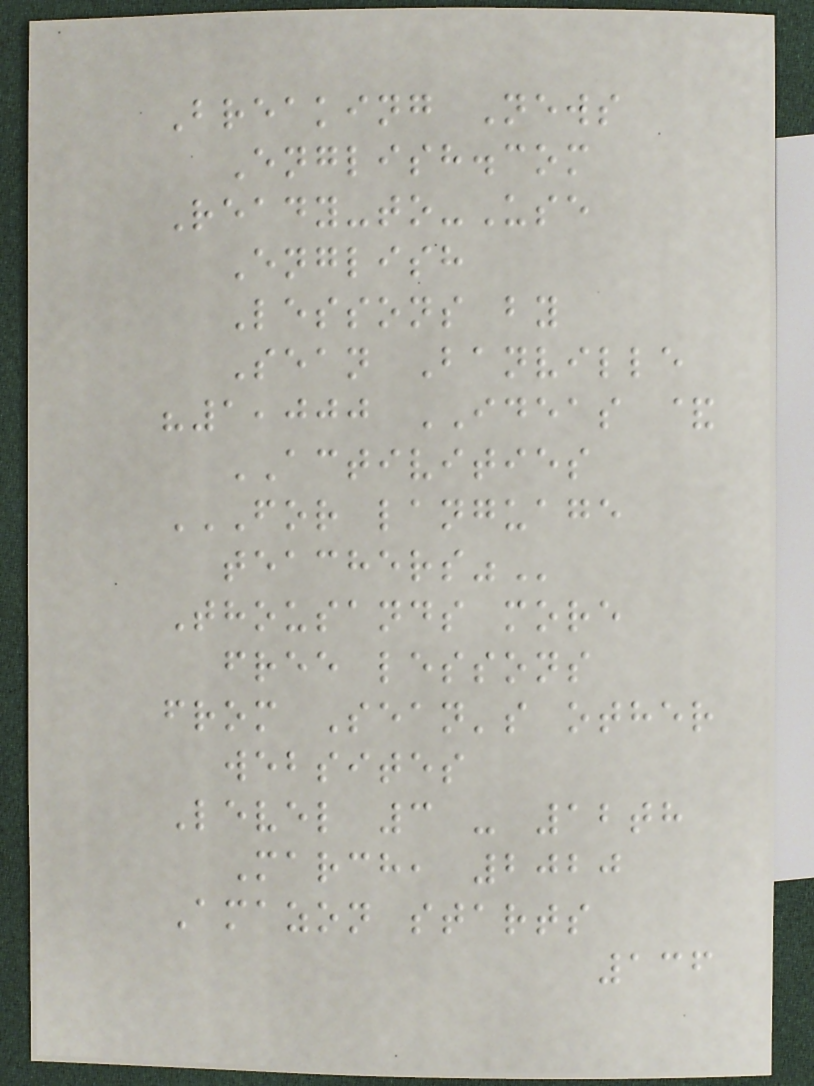Breaking News
English.com
Ready-to-Use
English
Lessons by
Sean Banville
"1,000 IDEAS &
ACTIVITIES
FOR LANGUAGE
TEACHERS"
Thousands more
free lessons
from Sean's other
websites
Level 3 - 12th
March, 2020
Amazon starts
136
